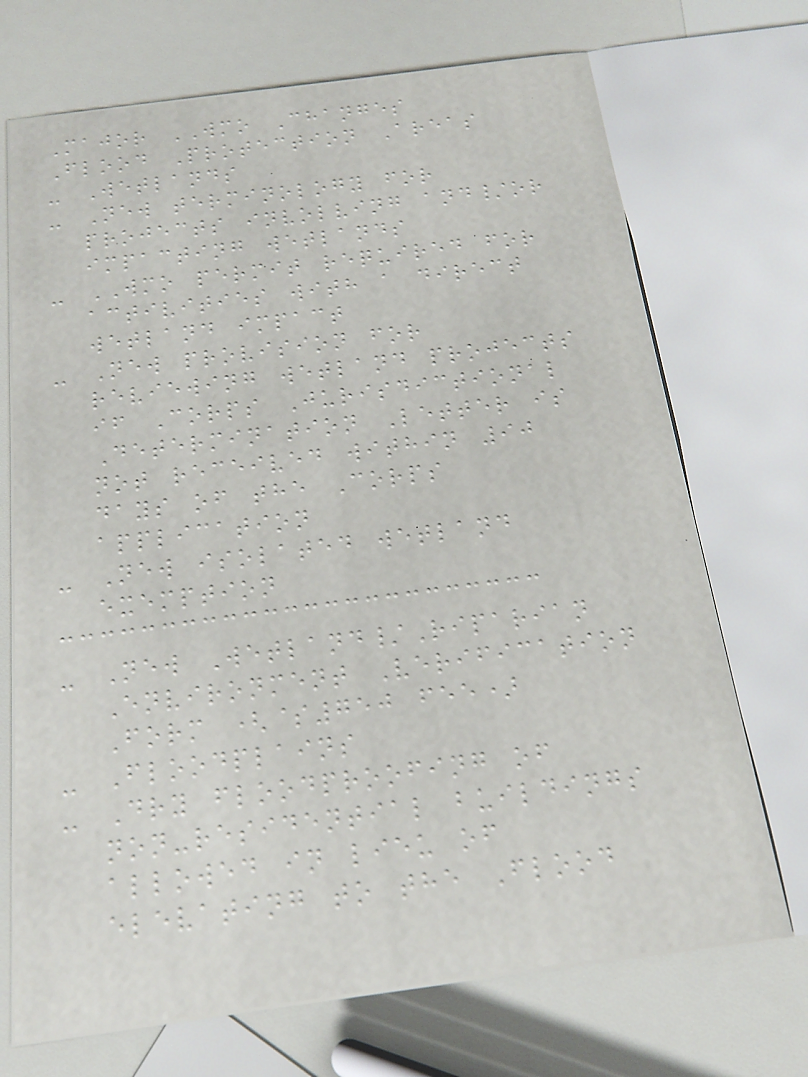Major WMO Changes
Flood Protection Areas
- Wetlands
- New terminology for
projects involving and/or
impacting wetlands
- WMO permit required for
activities with a direct
wetland impact
- New provision for
reviewing wetland projects
if Corps Jurisdictional
Determination Letter is
not received within 90
days of the Corps
application
- New isolated wetland
exemption
- New Wetland/Riparian
Environment Verification
Form ($750 fee)
- Floodplains
- Dry floodproofing of
non-residential buildings
allowed in lieu of
elevating to the Flood
